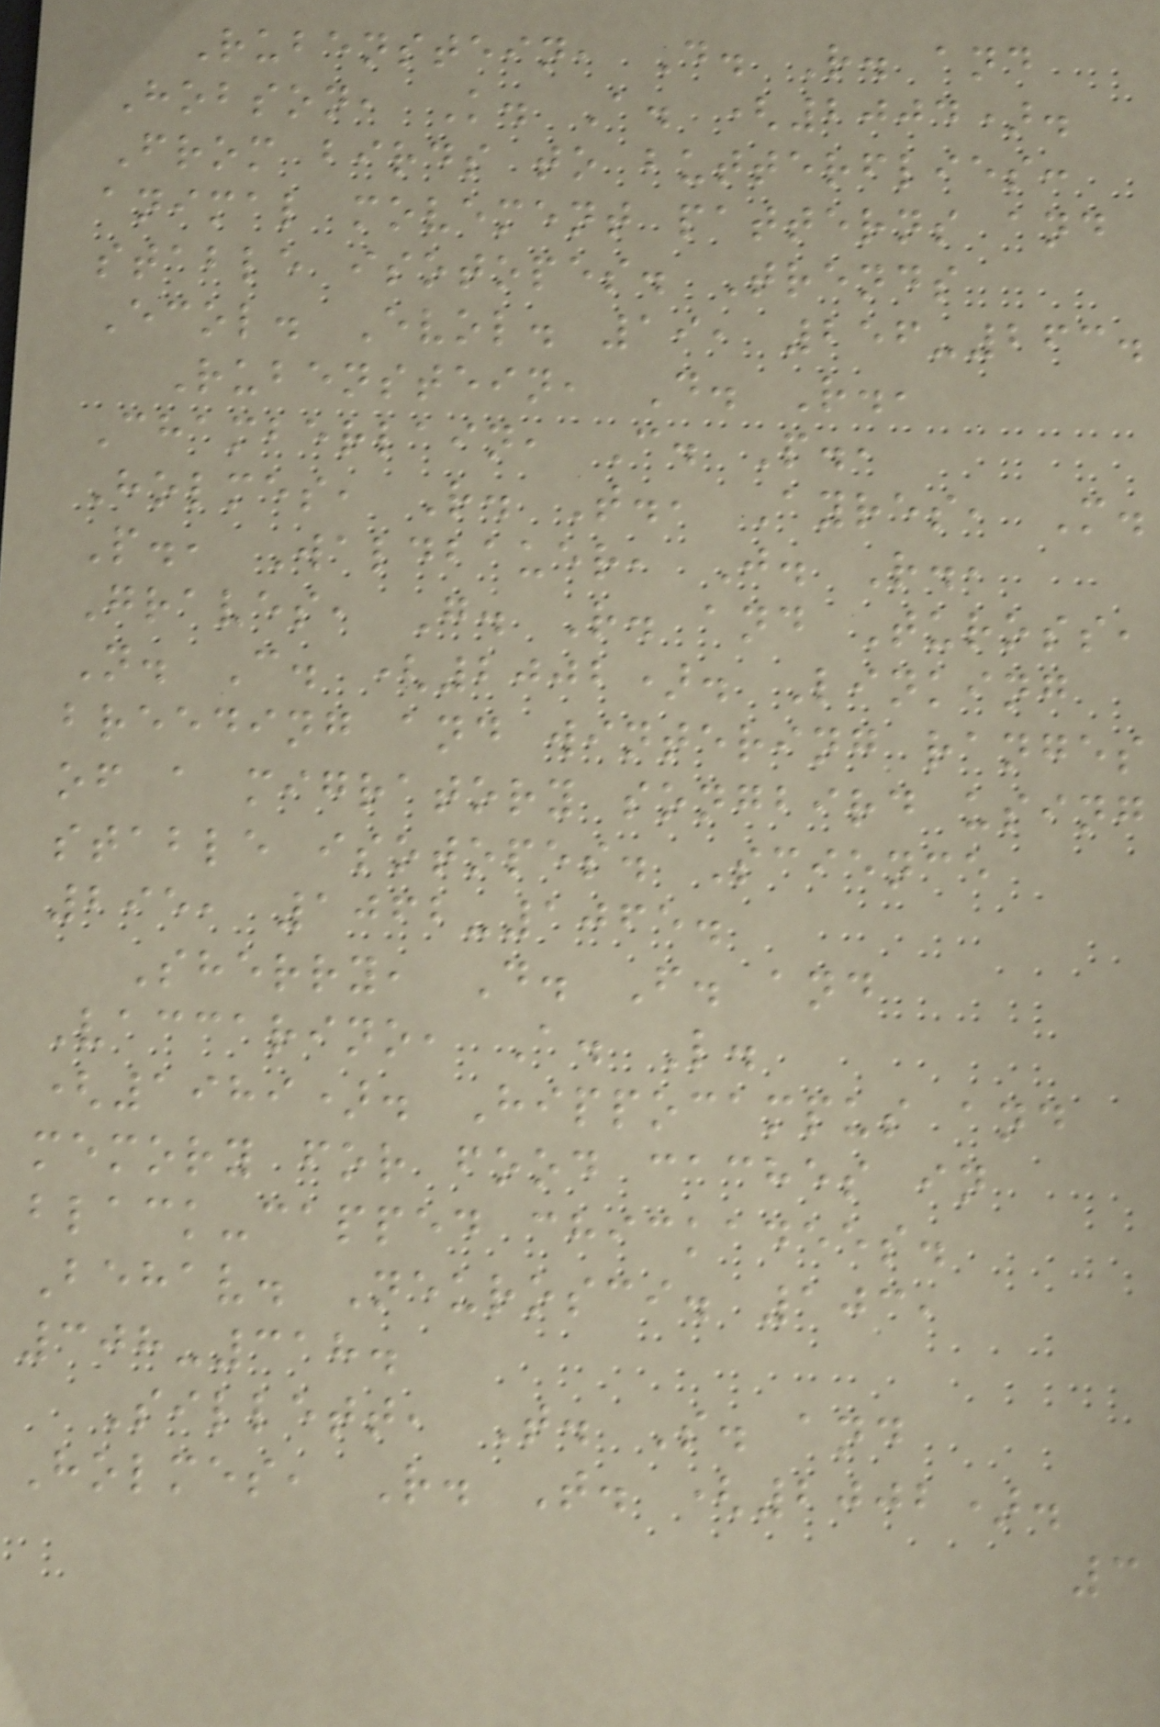Rubenstein, D. R. and
Hobson, K. A. (2004).
From birds to butterflies:
animal movement patterns and
stable isotopes. Trends
Ecol. Evol. 19, 256-263.
Rubenstein, D. R.,
Chamberlain, C. P.,
Holmes, R. T., Ayres, M.
P., Waldbauer, J. R.,
Graves, G. R. and Tuross,
N. C. (2002). Linking
breeding and wintering ranges
of a migratory songbird using
stable isotopes. Science
295, 1062-1065.
Sherry, D. F. and
Vaccarino, A. L.
(1989). Hippocampus and
memory for food caches in
black-capped chickadees.
Behav. Neurosci. 103,
308-318.
Sillett, T. S. and
Holmes, R. T. (2002).
3
